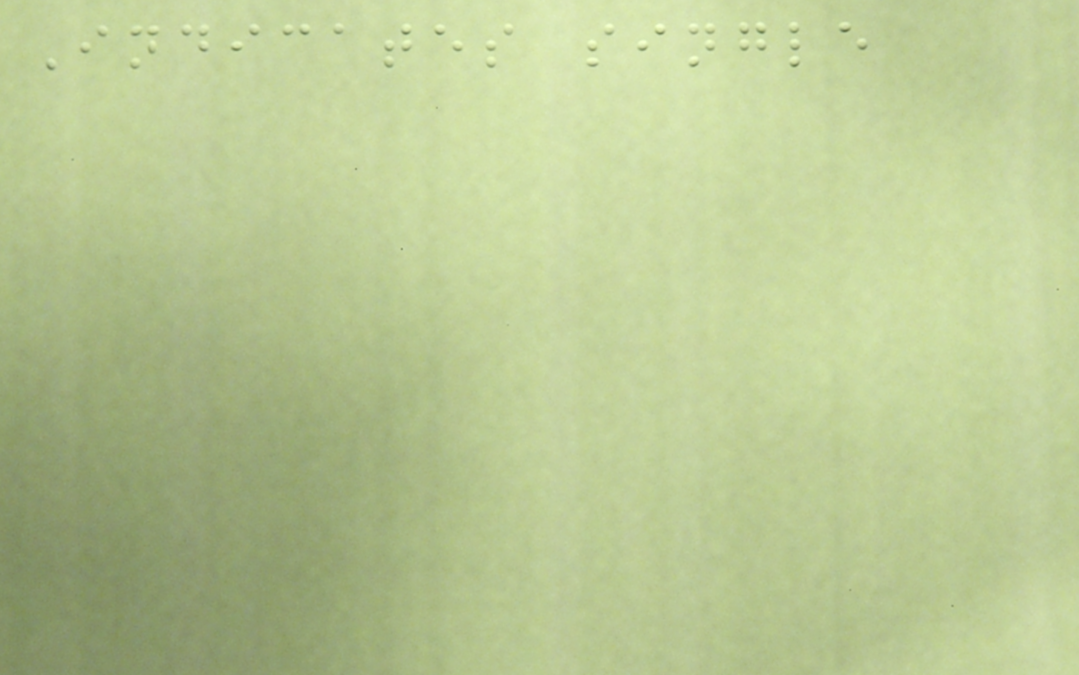Indicates single
